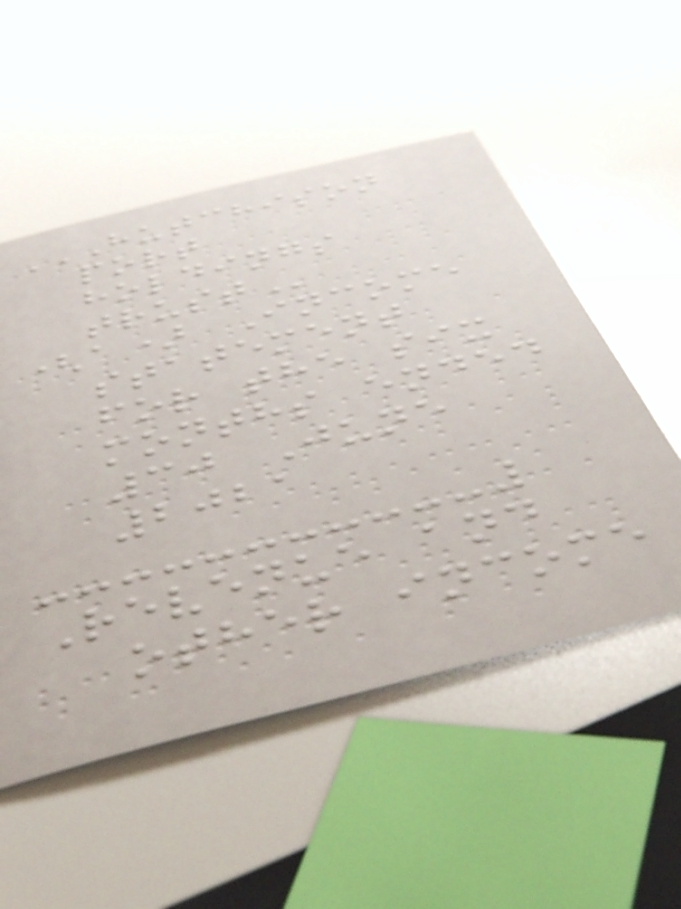HUTCHISON
PORT
HOLDINGS
TRUST
(a) Income
statement
for the six
months ended
30 June
2021
Revenue and
other income
